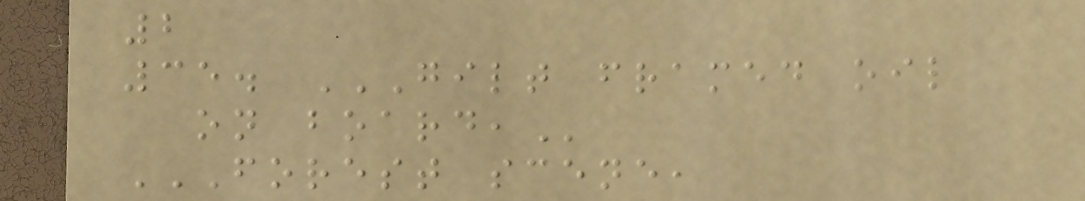2
35. GILT FRAMED OIL
ON BOARD,
FOREST SCENE,
